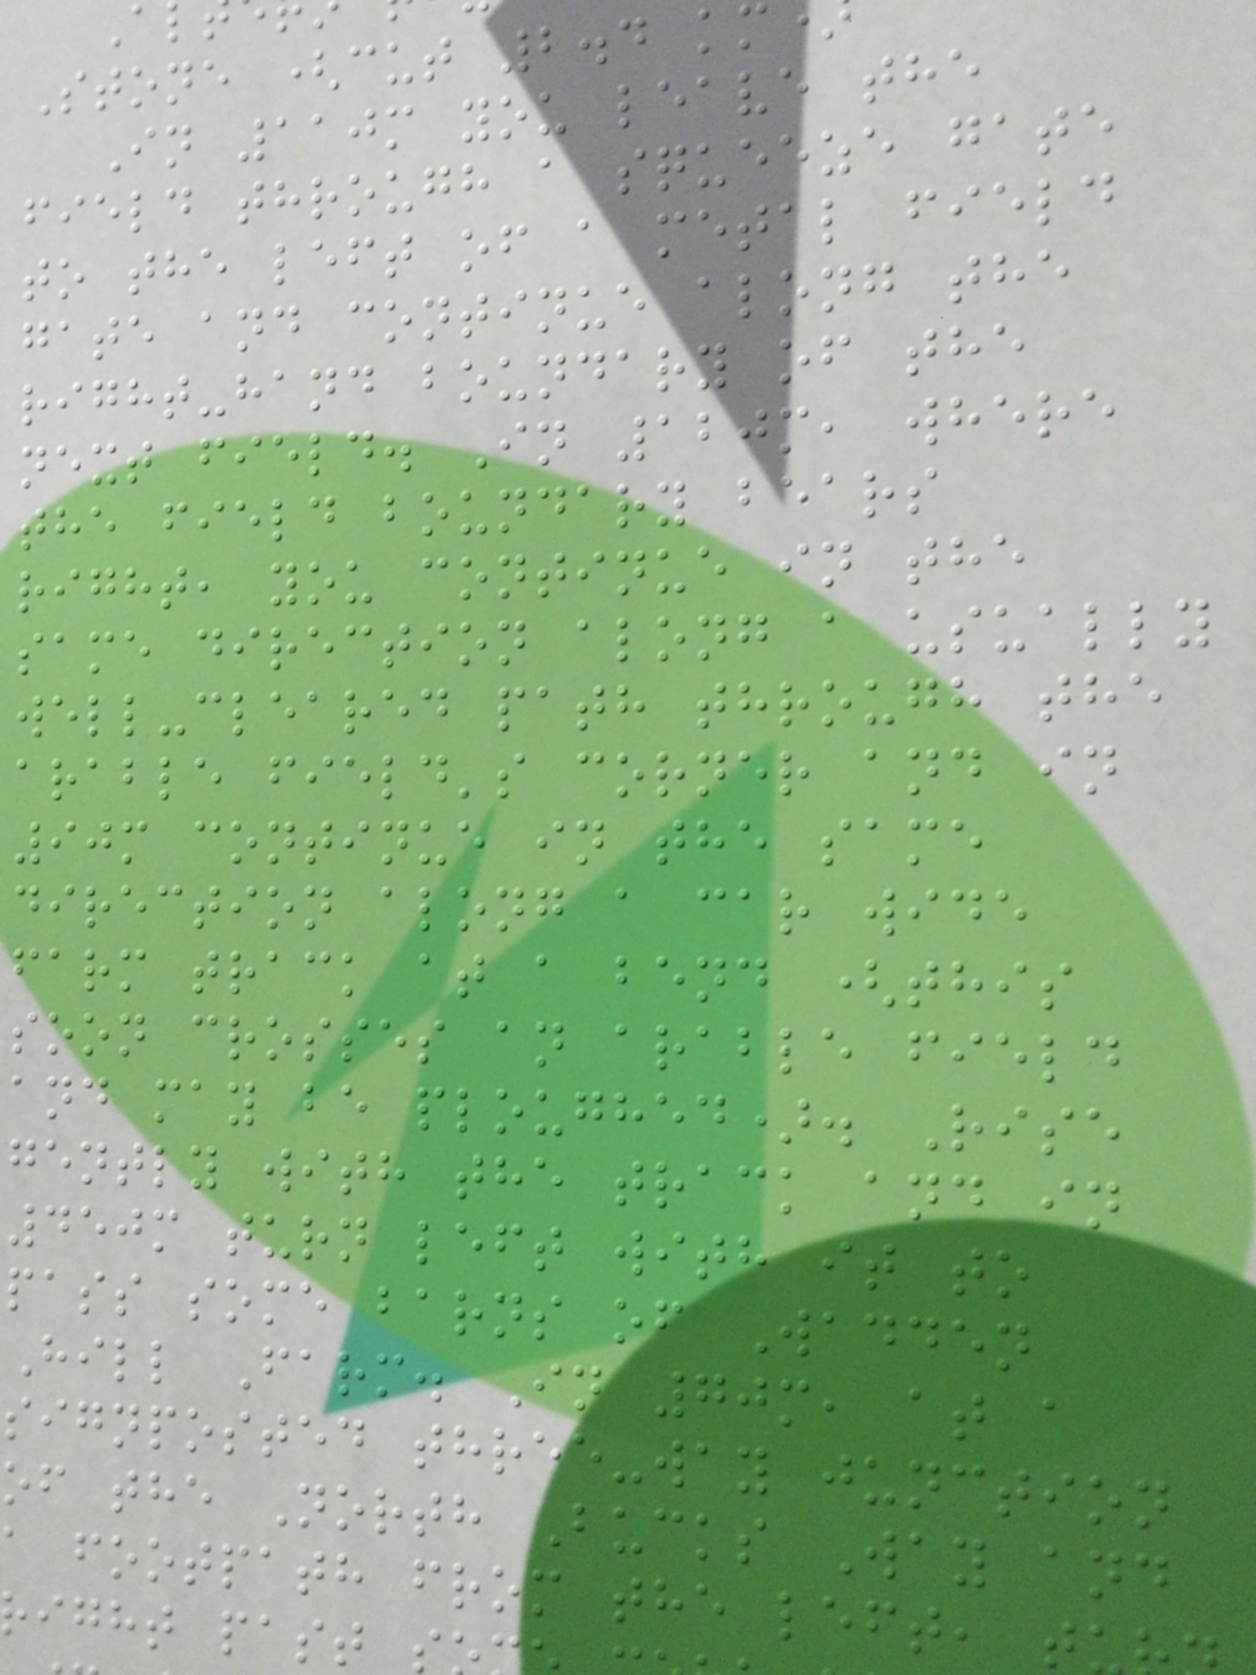Stone (cut 2.4 km
In 110m you leave the
field through a squeeze gate
to the left of a metal field
gate and continue along the
right-hand boundary of the
next field. In 120m, where
the field boundary bears
right, you continue in the
same direction along a usually
well-cleared path through the
arable field's corner and in
90m continue in the same
direction along a car wide
farm track at a bend (this
soon crosses an arable field
and may be ploughed). Rise
gently with the track and in
450m turn left with it to
pass some barns of Wadden
Hill Farm. In 70m, at a
signposted three-way junction
of the North Bucks Way and
a footpath from the left, t
ight past
